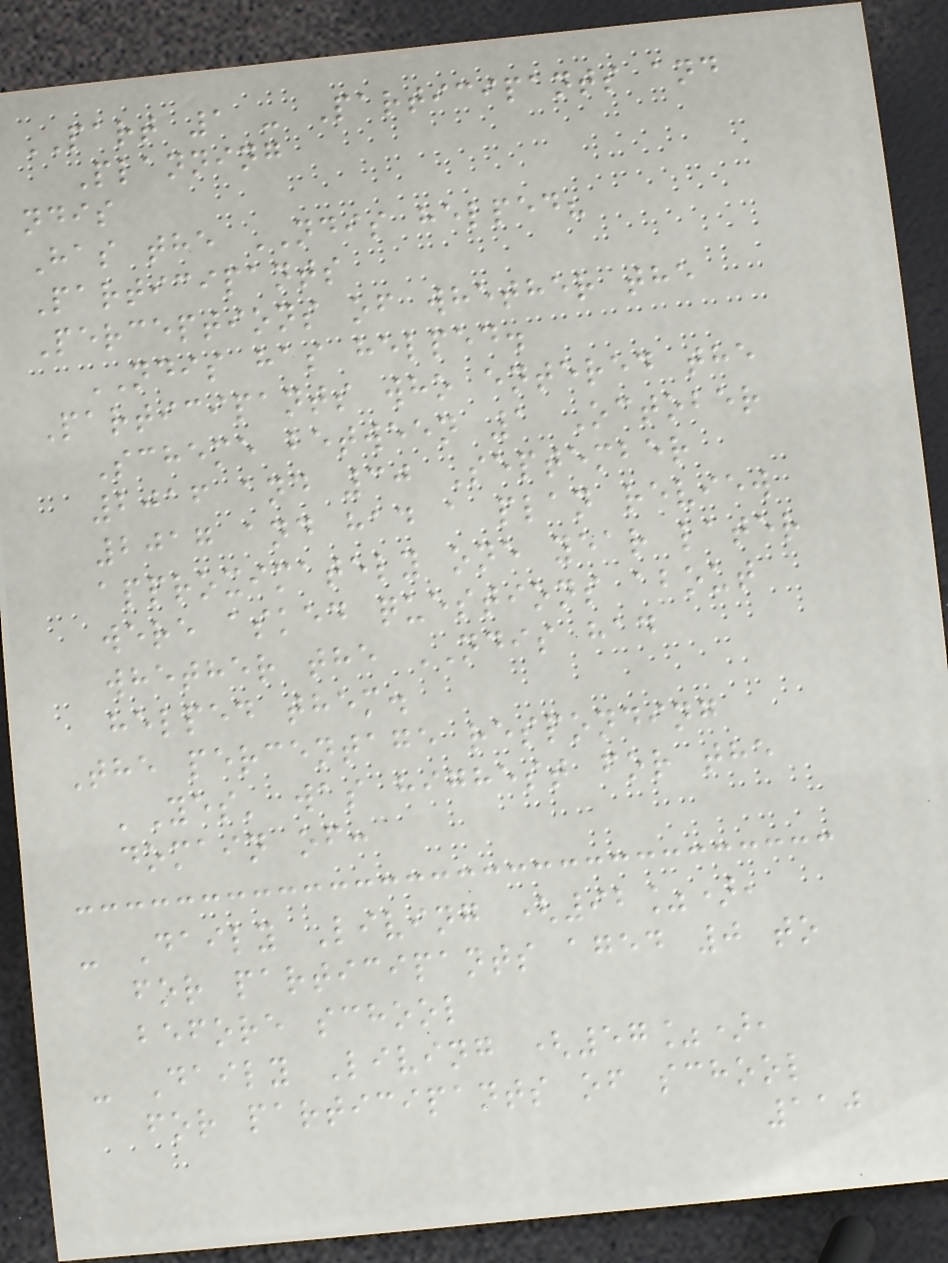PART 1 - Participants and
Planning
ndis
Has the NDIS helped?
Participants
Perceptions of whether the
NDIS has helped.
Participants who entered the
Scheme between 1 October
2016 and 30 September
2017 and had a plan review
approximately one year later
were asked questions about
whether the NDIS had
helped them.
The percentage responding
'Yes' was highest for the
domain of:
- Daily Living (92%),
for participants aged 0 to
before school
- Daily Living (57%),
for participants of school
110
